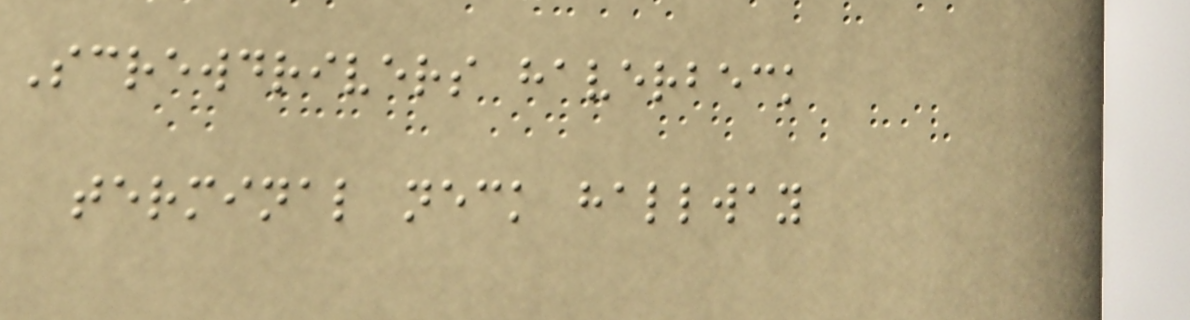Screwdrivers haverbeck
terminal neck hallway
